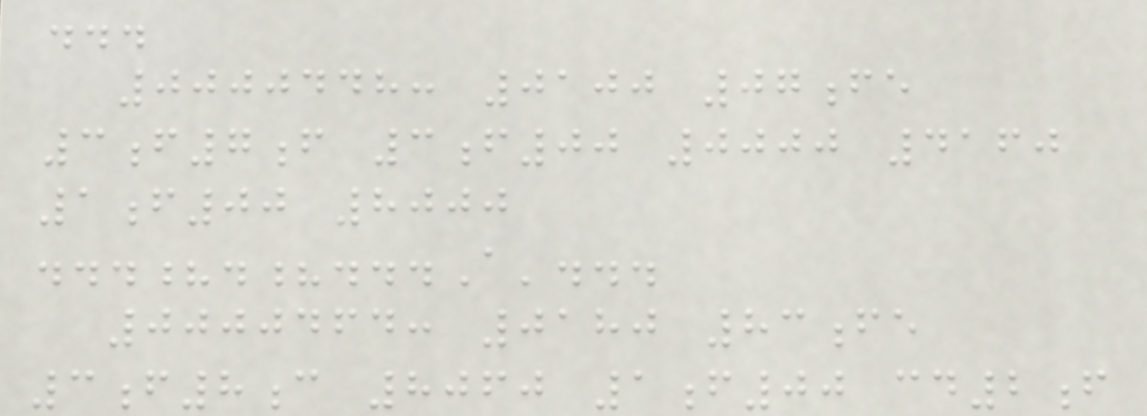...
0000448: 0100 07fe
3f7f 3f00 0000 4160
1f00 8000
...?.?...A'...
0000464: 0180 83fe
3f8c 8060 1f00 cd2f
